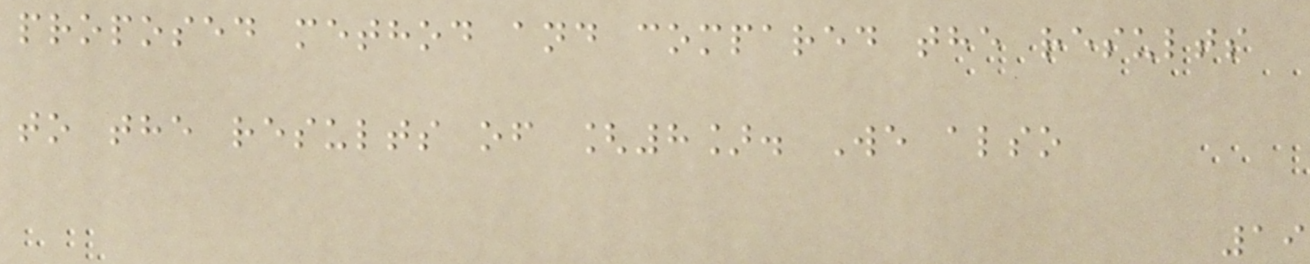proposed method and compared the results
to the results of [8]. We also
19
